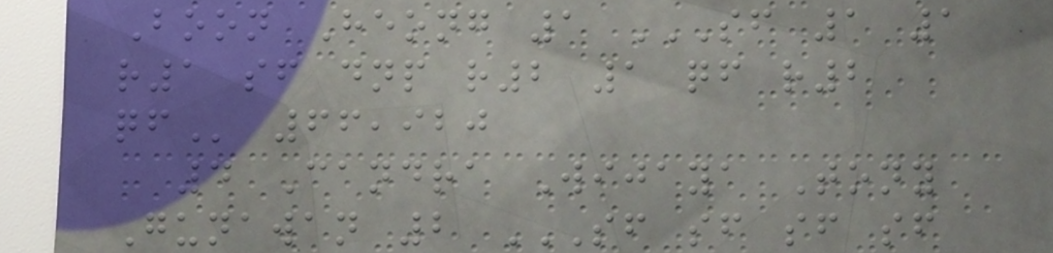Boon Heong 1 SF 1 1
R1 SF DNP R2 1 QF R2
QF 66,920
4 Candra Wijaya Tony
Gunawan 2 SF SF SF SF
